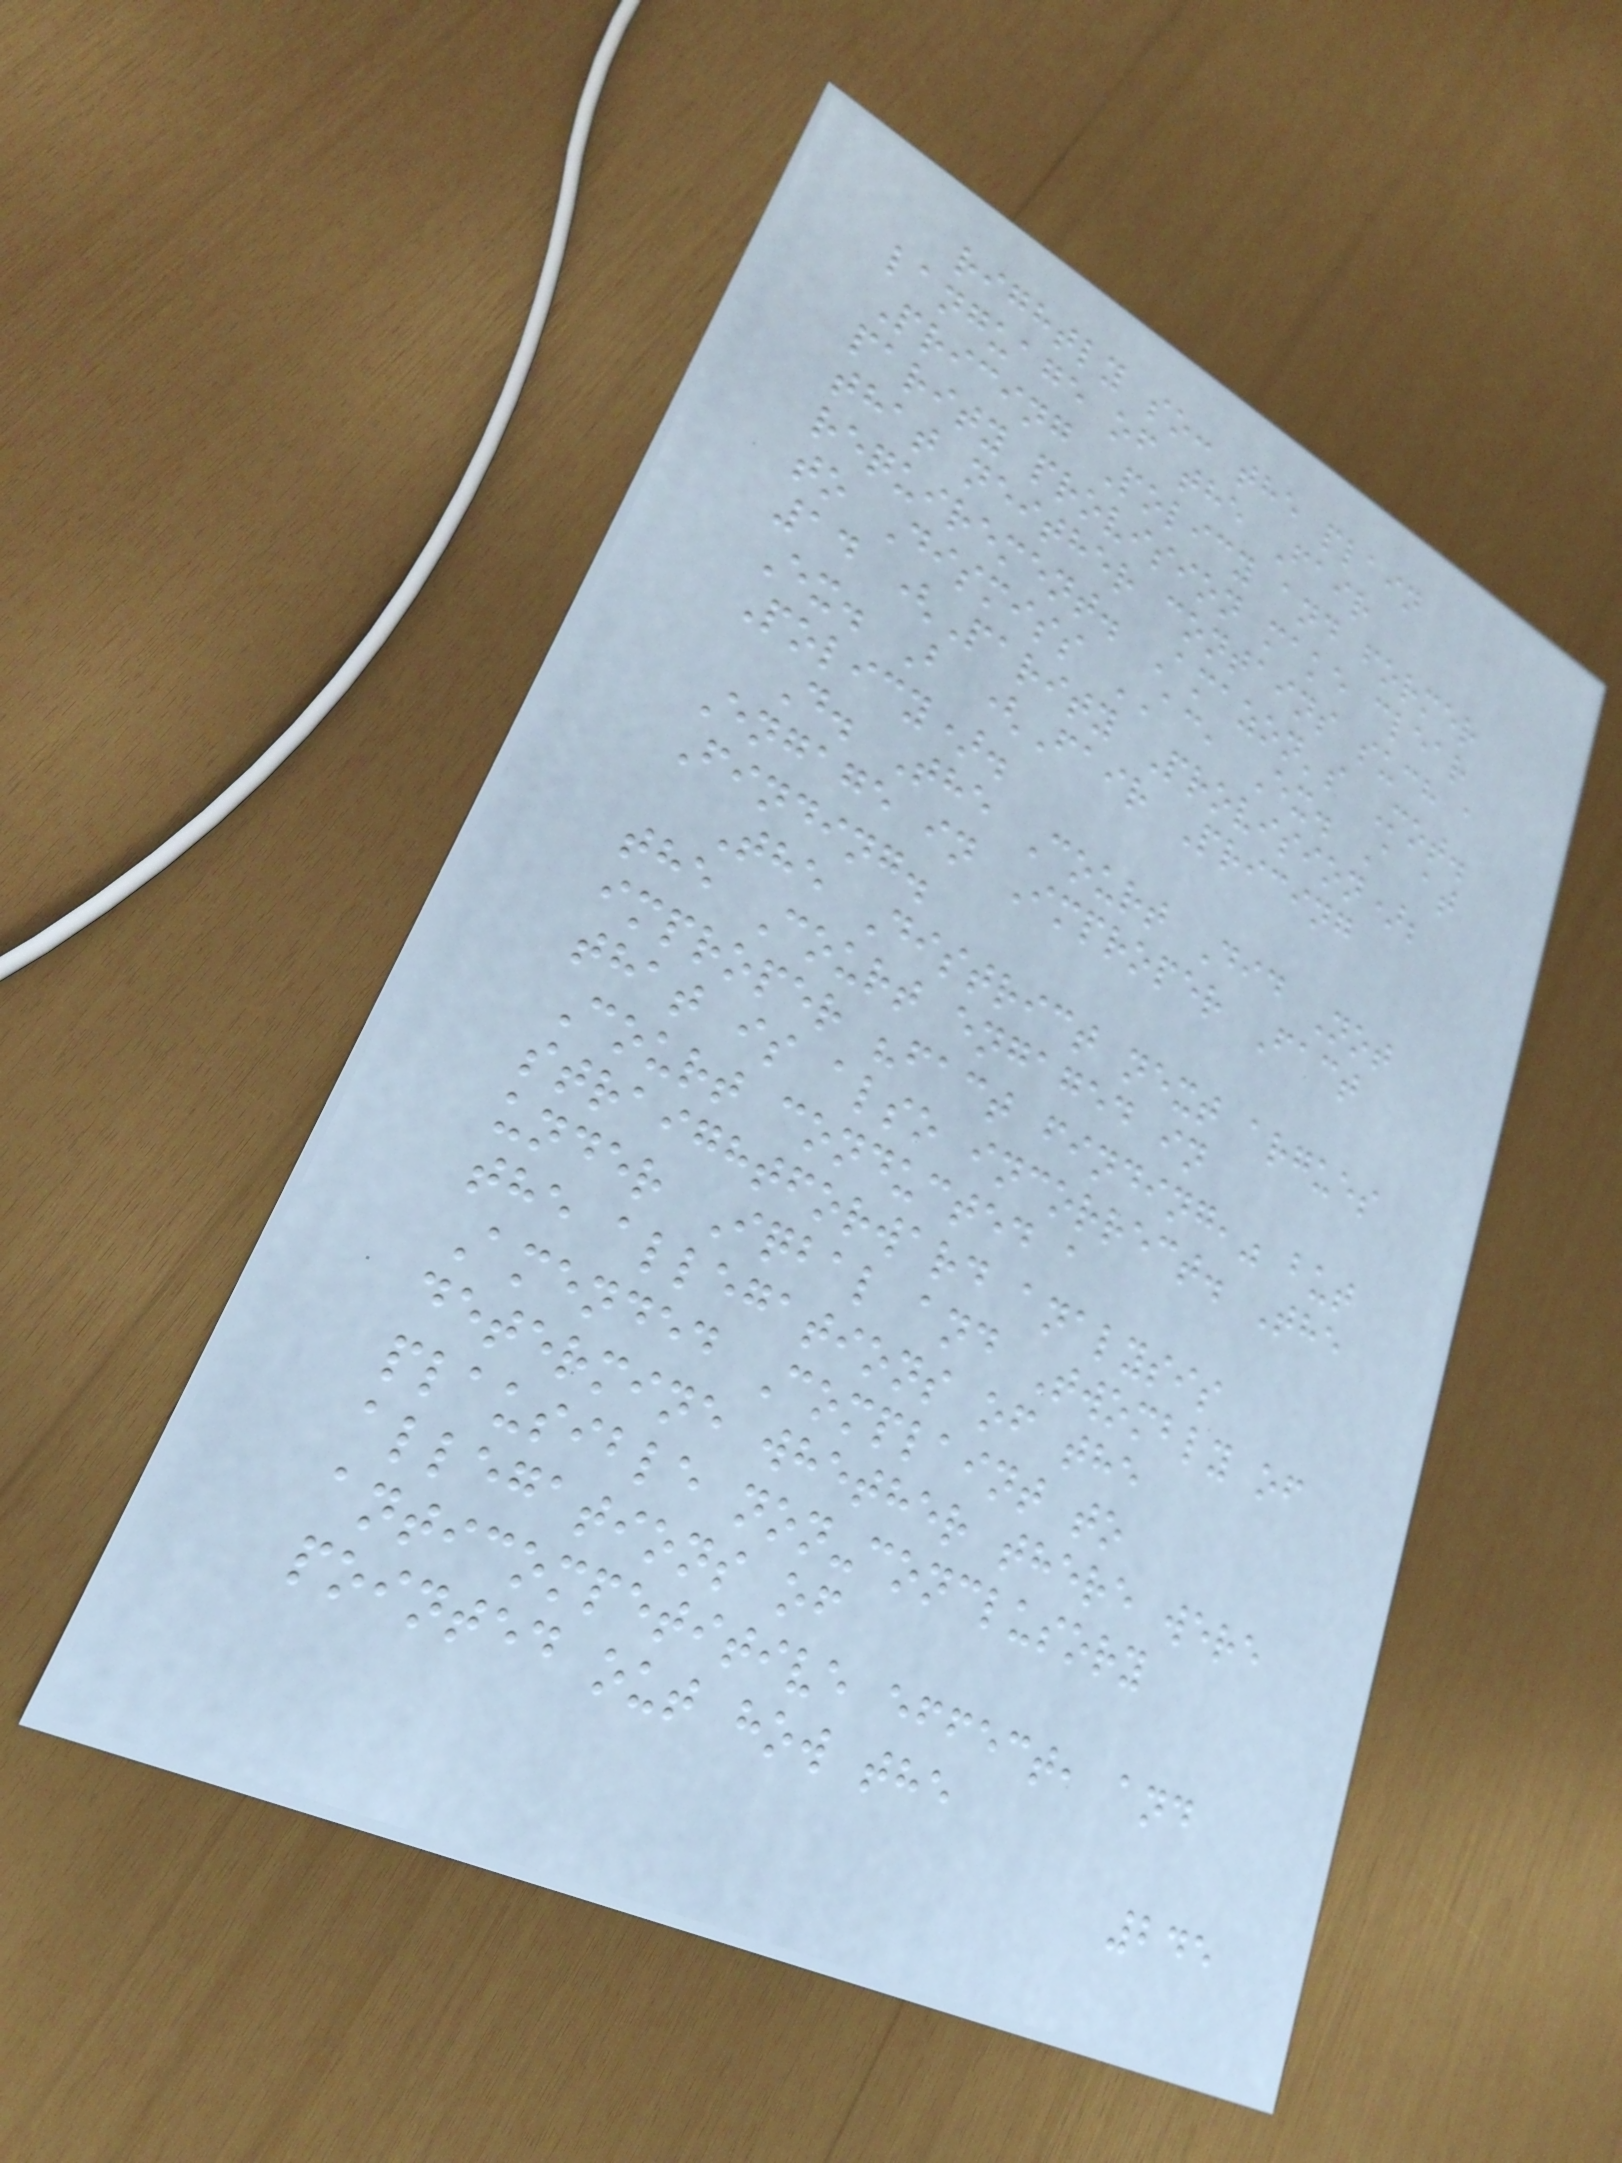rightly so: the plain
language of the Fair
Pricing Policy and former
parity provision make clear
that neither contains such a
requirement. Amazon's Mot.
to Dismiss AC, Ex. A at
14 (Parity Provision);
Ex. B (Fair Pricing
Policy).
D. The Court Did Not
Engage in Improper Fact
Finding.
The District next argues
the Court engaged in
improper "fact finding," but
that is also incorrect. The
Court conducted a
straightforward analysis
under Iqbal and Twombly of
the allegations of the
Amended Complaint to
determine whether there were
plausible non-conclusory
allegations of
anticompetitive effect, and
pointed out how the
245
